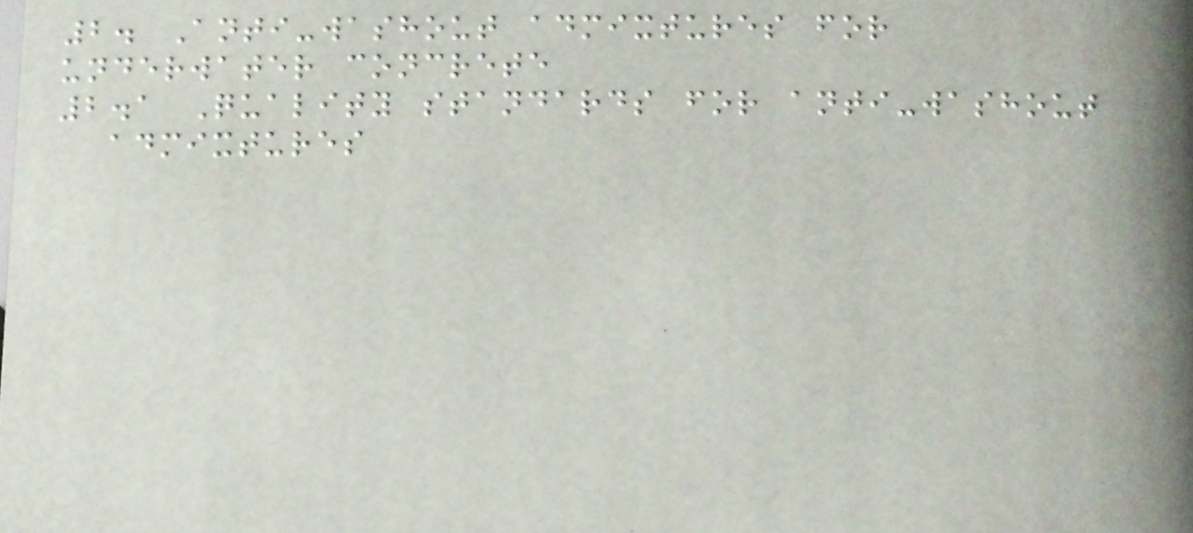2. Anti-washout admixtures for
underwater concrete
2.1 Quality standards for anti-washout
admixtures
